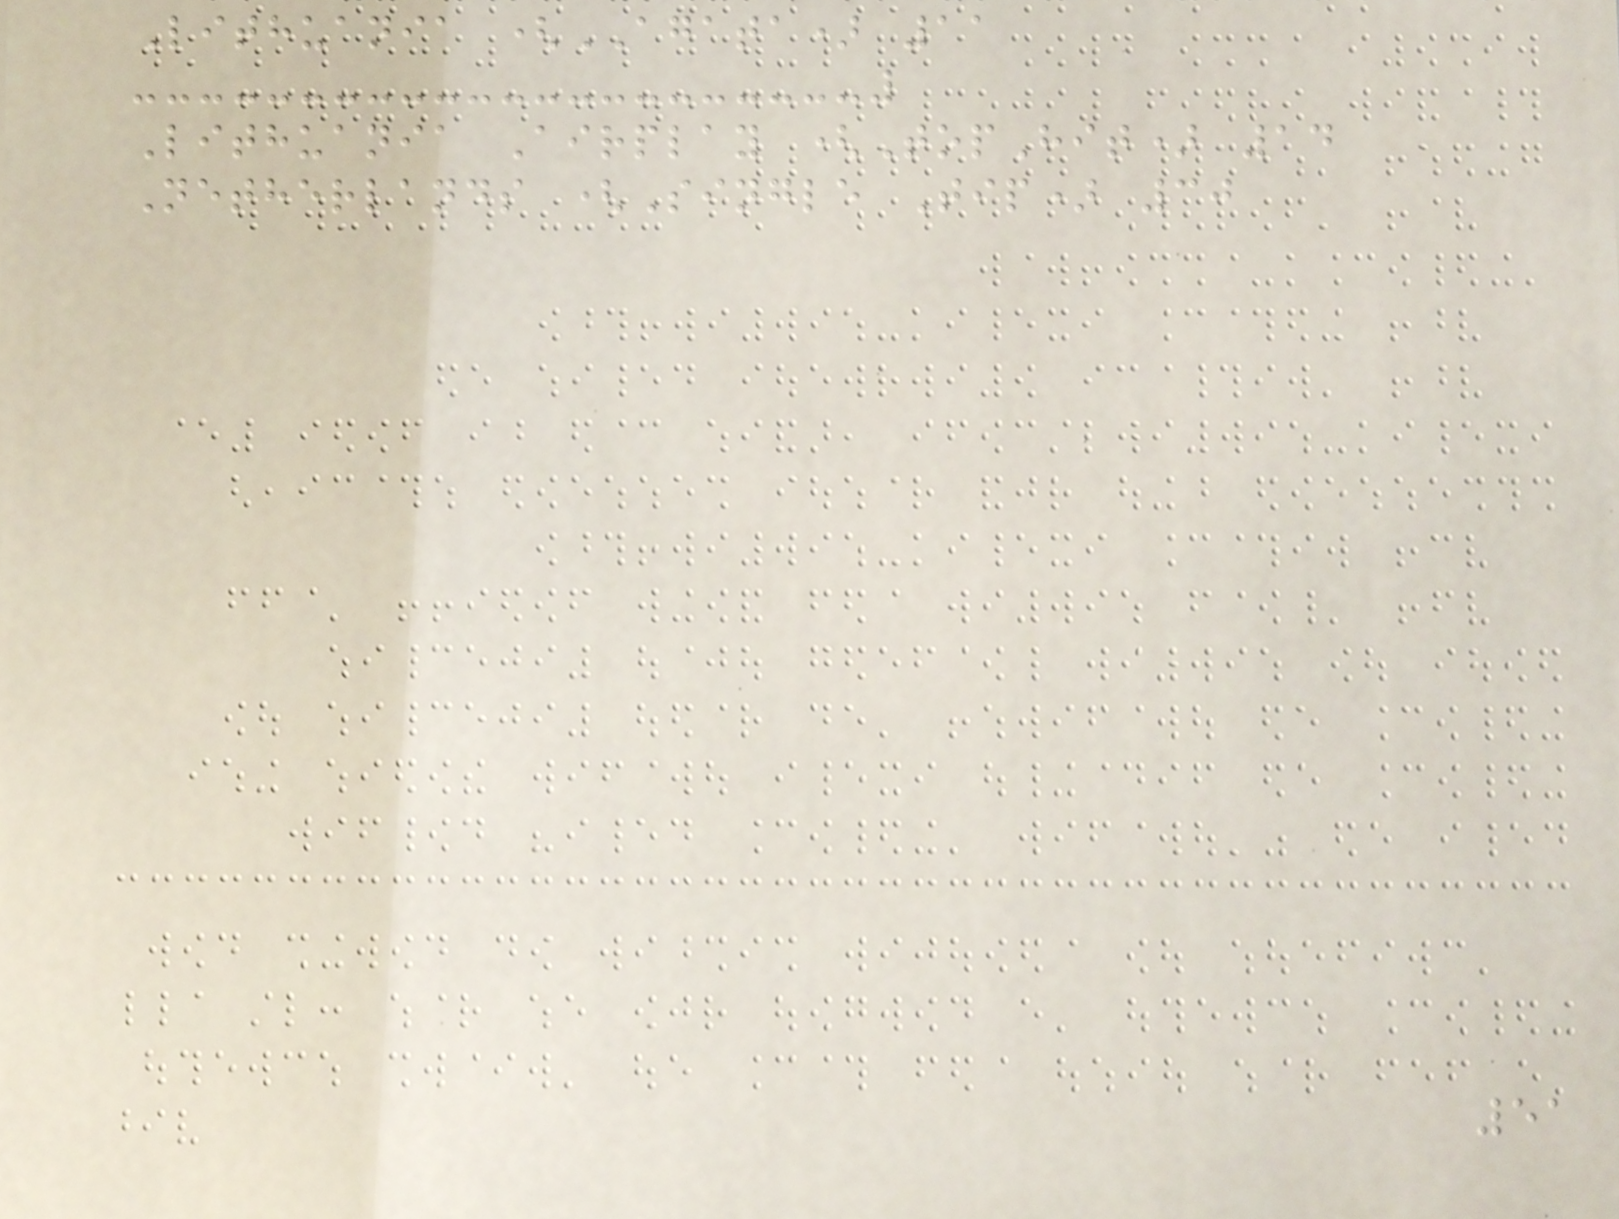Lithuania (AGATA) 11
Lithuania Airplay (TopHit) 14
Netherlands (Single Tip) 30
51
